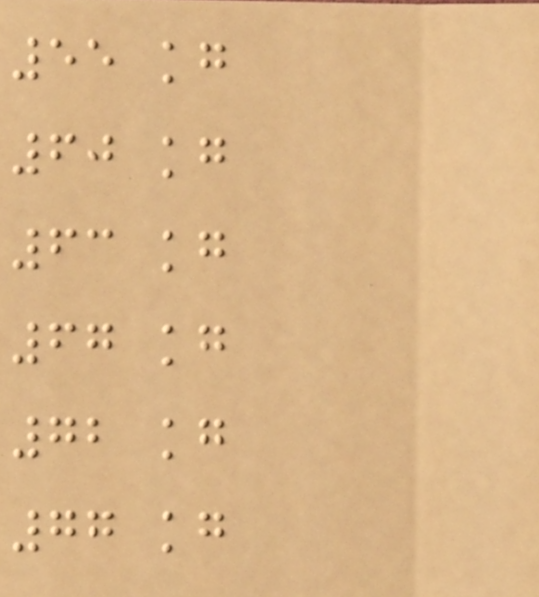55 kg
60 kg
63 kg
67 kg
72 kg
77 kg
